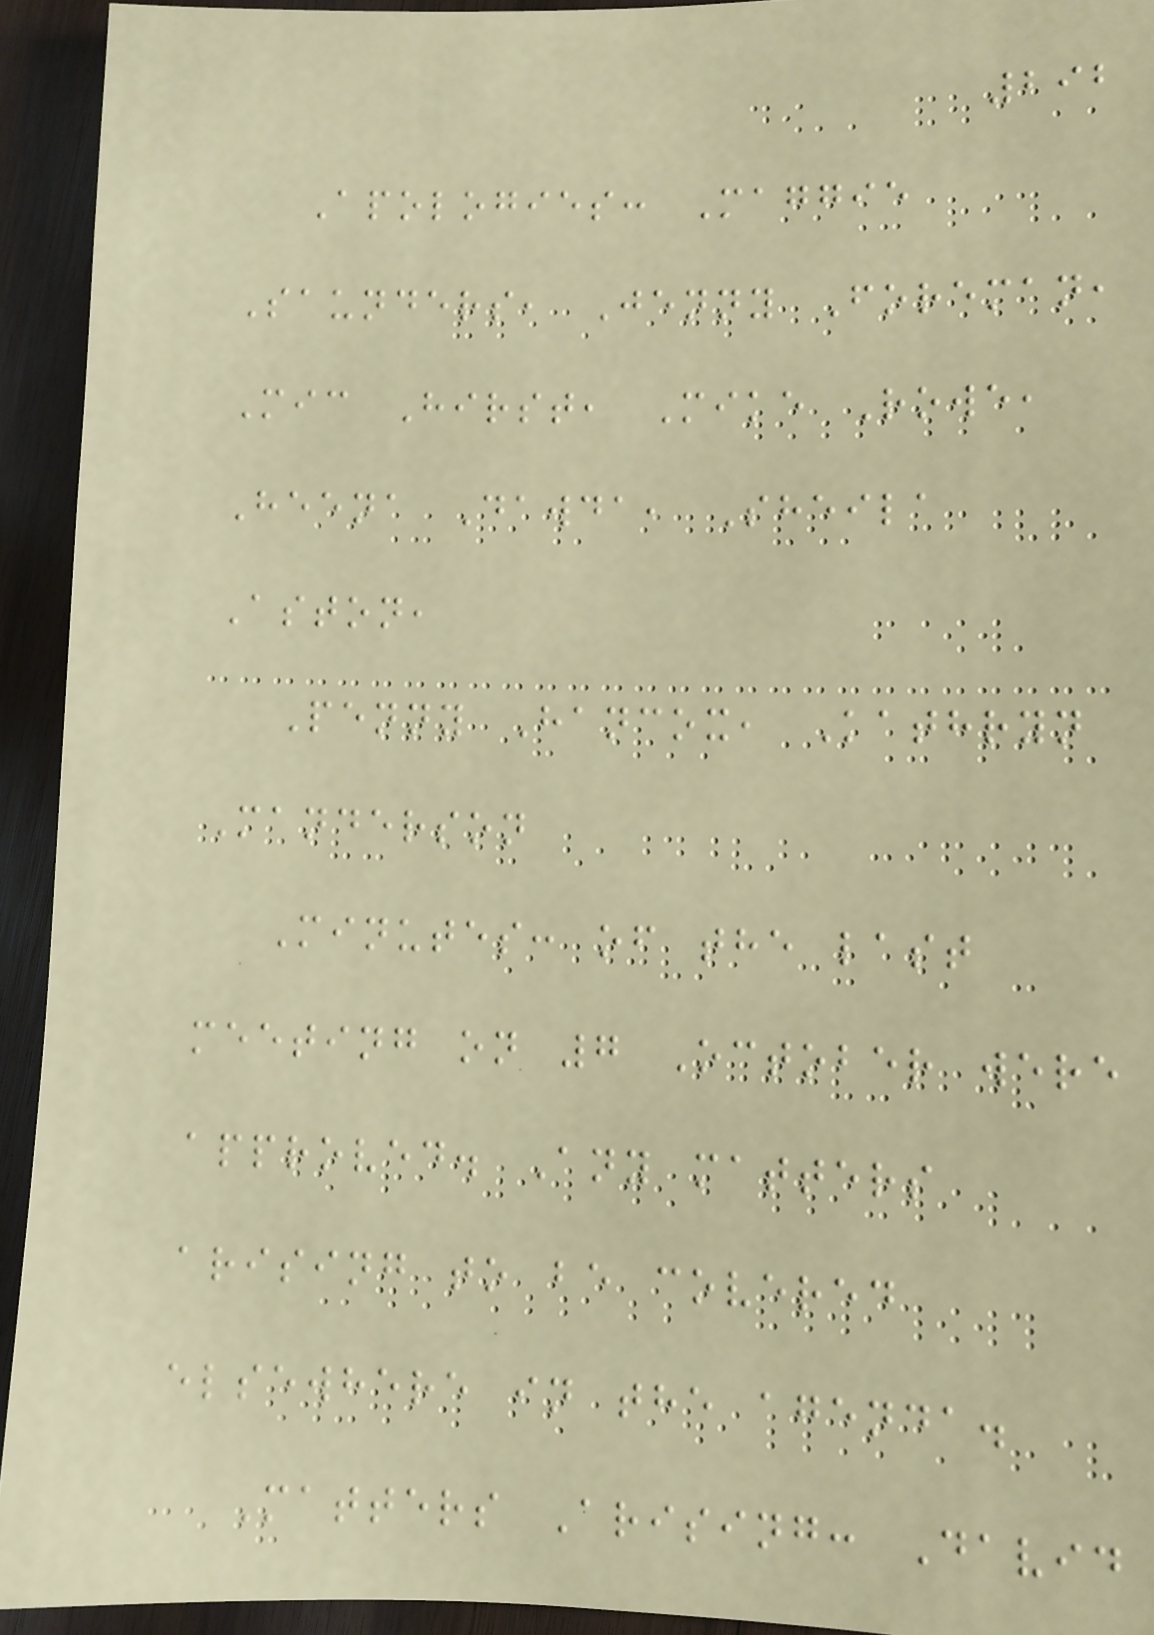292
Apologies: Maggie
Saunders, Jenny Foreman,
Mic Hirst, Mike Rowe,
Heena Dawda, Sheila
Aston,
Penny Hancox, Kathryn
Manderson
Minutes: of the last
meeting on 7 October were
approved. Any matters
arising to be covered
elsewhere in the agenda.
Matters Arising: David
